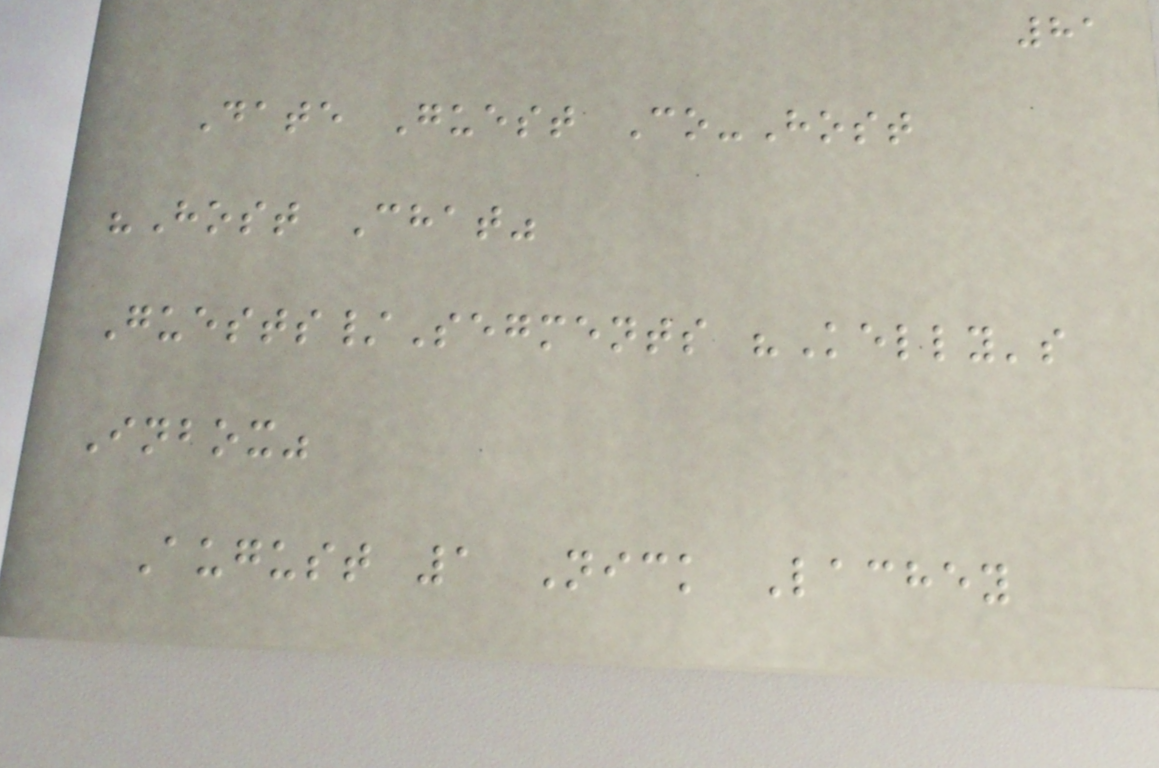81
Date Guest Co-Host
"Host Chat"
Guests/Segments "Kelly's
Inbox"
August 1 Nick Lachey
